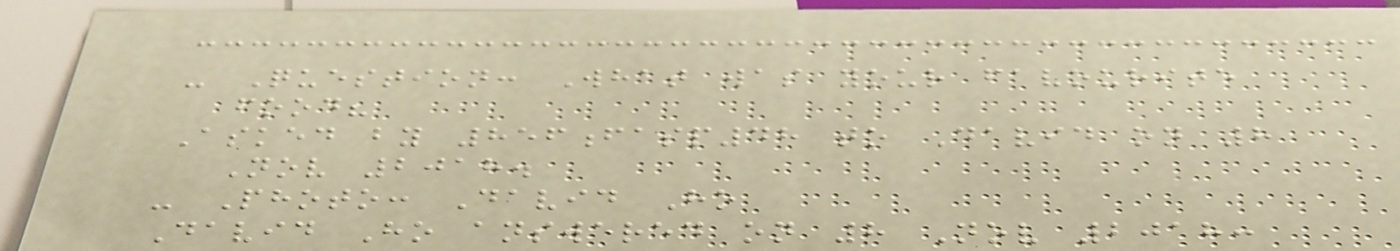- Question: What was your favourite
food?
Asked by 856fasp48 to David on 8
Nov 2018.
- Photo: David Ho
David Ho answered on 8 Nov 2018:
